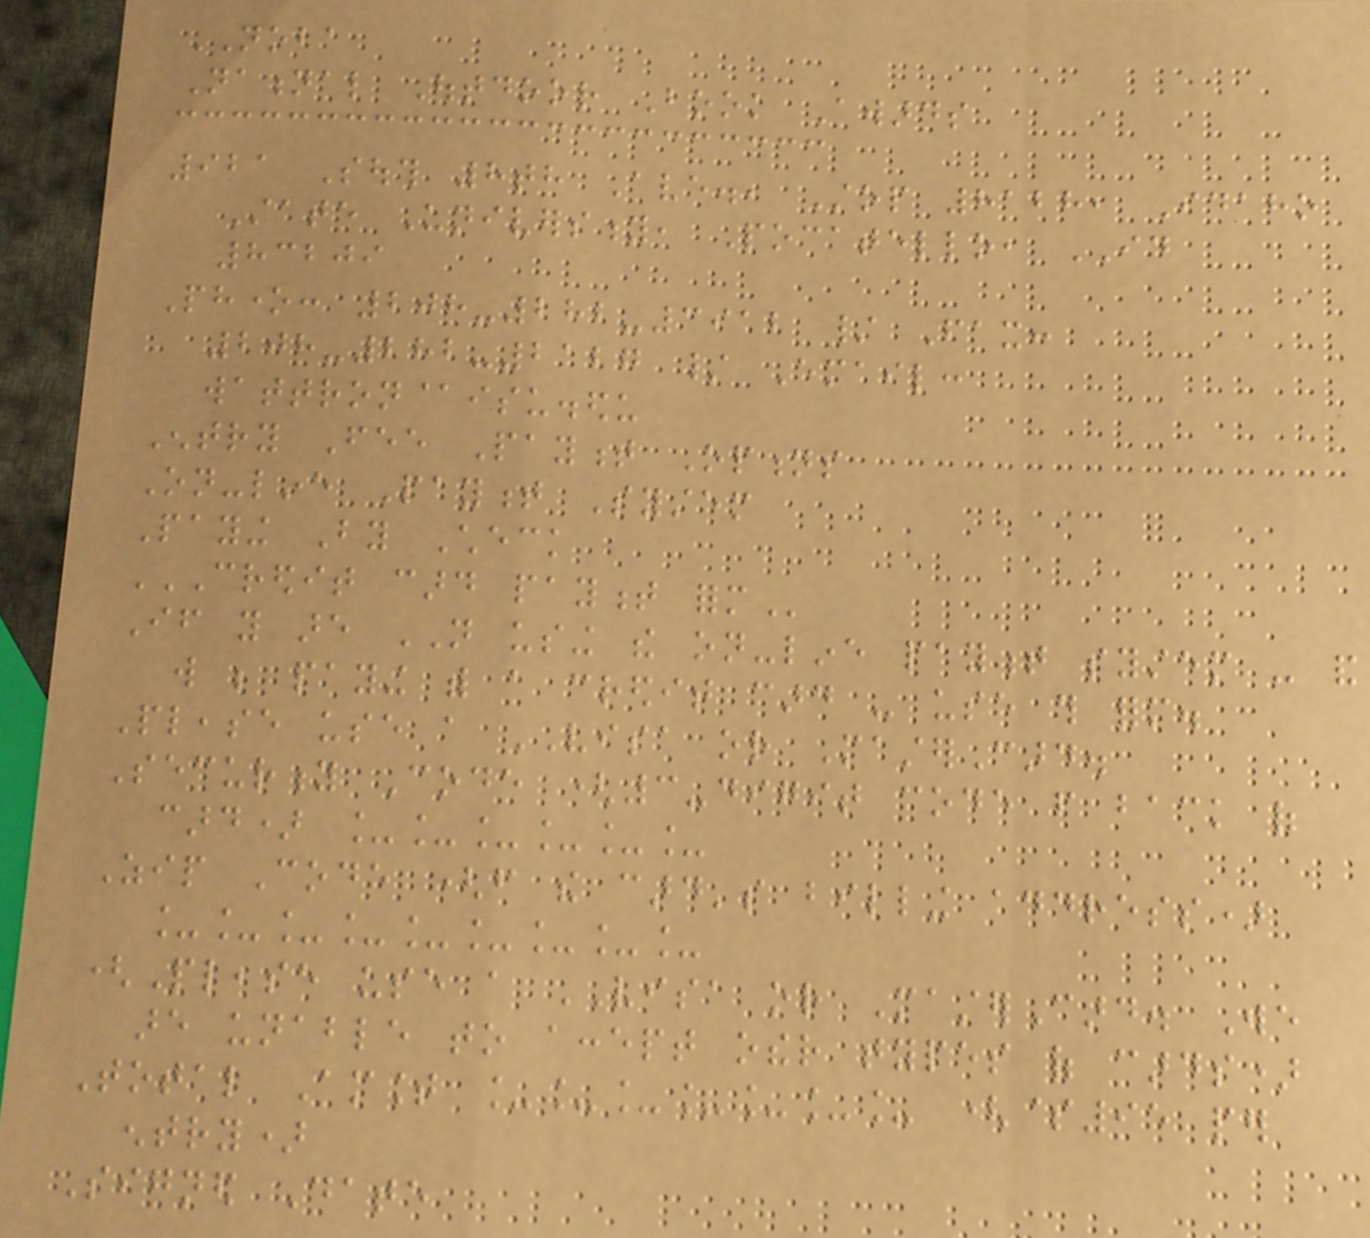NOBA
National Outdoor Book Awards
921 South 8th Ave., Stop 8128, Idaho
State University, Pocatello, ID
83209
Phone: 208-282-3912 / Fax:
208-282-2127 / Email:
wattron@isu.edu
Entry Fee Payment Options
On-line Payment System
Paying By Check
CREDIT CARD PAYMENT FORM
If you are NOT using the on-line payment system - and
will be paying with a credit card - use this form.
Please use a VISA or MasterCard.
Security Code (3-digit code from back of
card) ______
Zip Code (from the card's billing address)
_________
(Please use a VISA or MasterCard. We
are unable to accept other types of cards)
Total Amount _______ ($95 per
entry)
Signed Date
